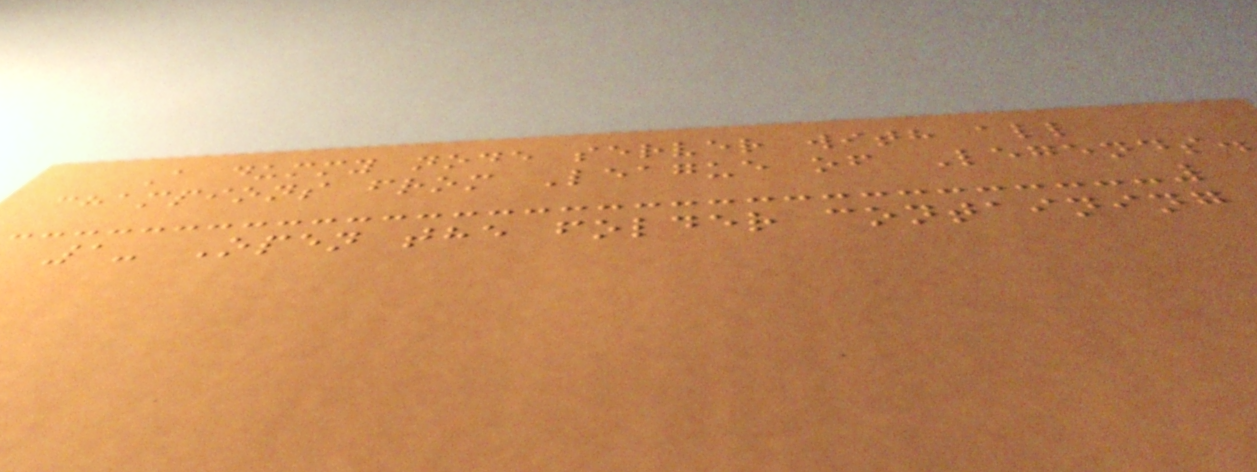A dummy node server with all
champions from League of Legends.
1- Open the folder containing
